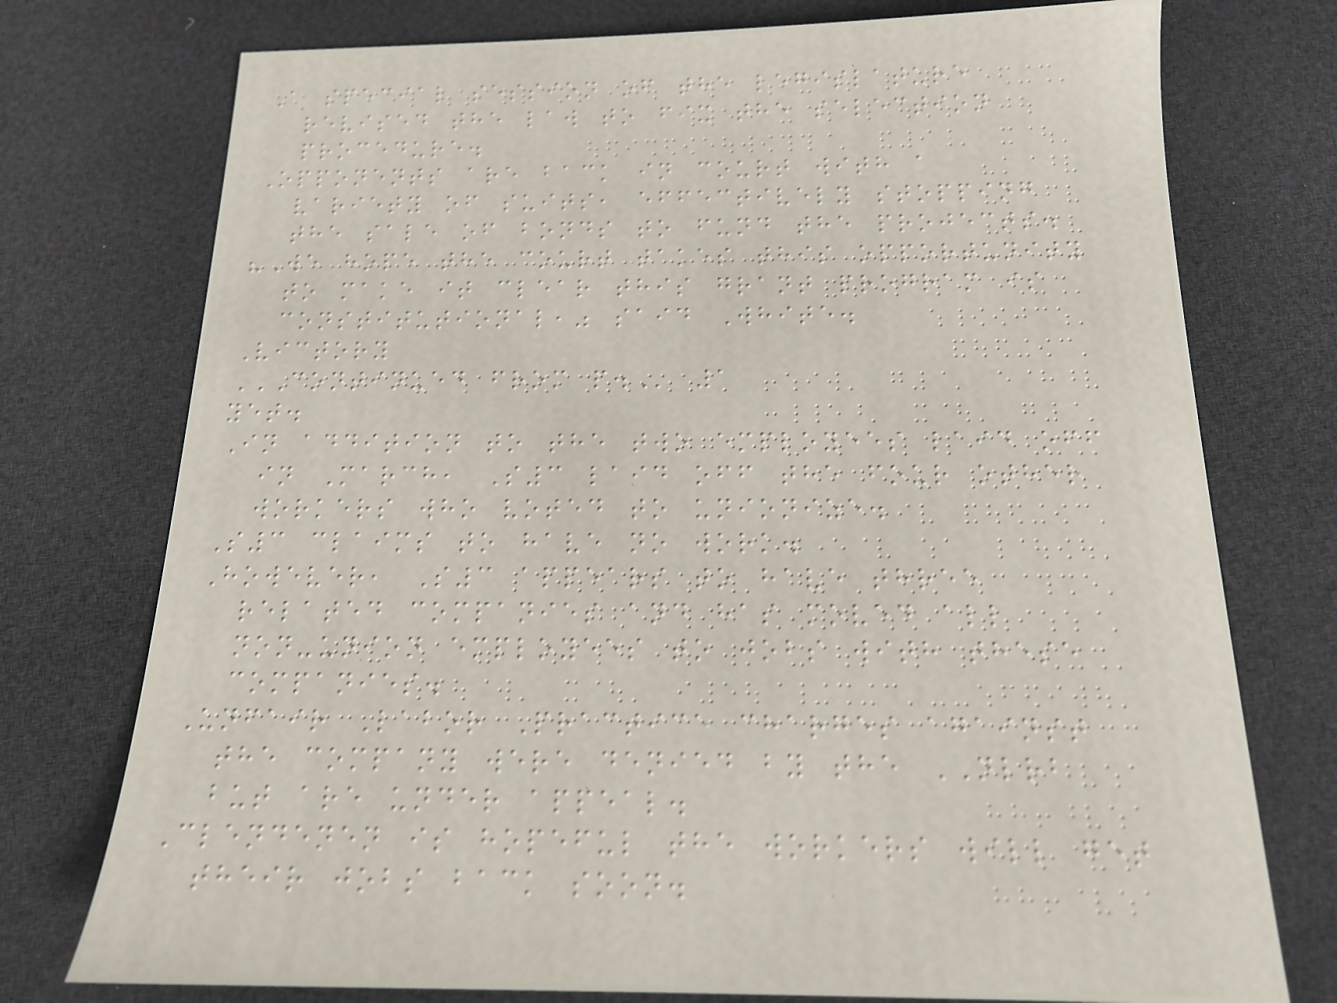A special session of the legislature
revised the law to fix the selection
procedure.
Opponents are back in court with a
variety of suits, effectively stopping
the sale of bonds to fund the projects.
"We hope the court takes this opportunity
to make it clear this grant program is
constitutional," said White.
Victory
CONTINUED FROM P. 1
yet.
In addition to the two employees laid off
in March, S3 laid off the four other
workers who voted to unionize.
S3 claims to have no work.
However, S3 appears to have three
related companies and has moved all
non-union employees to jobs with these
companies.
Unfair Labor Practice charges against
the company were denied by the NLRB
but are under appeal.
Clendenen is hopeful the workers will get
their jobs back soon.
